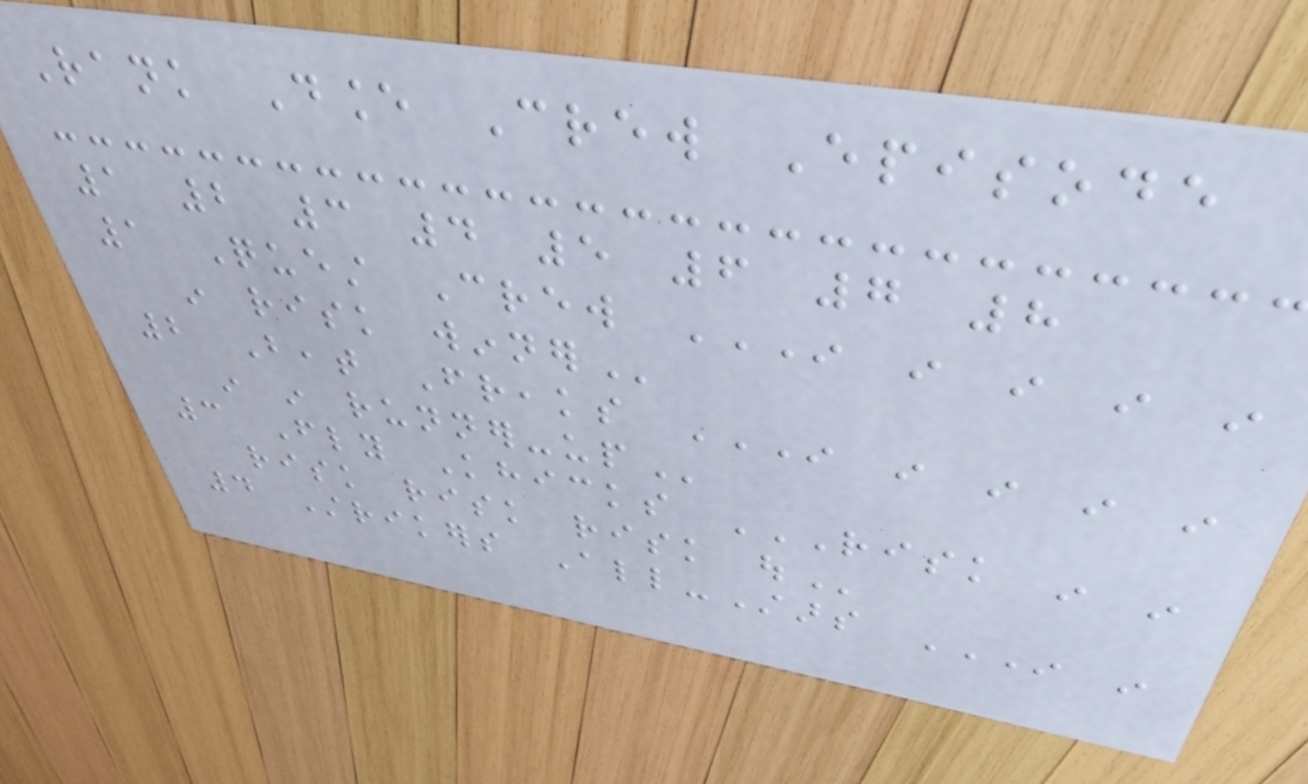Rank Dance Crew Episode
1 2 3 4 5 6 7 8
1 Quest Crew IN IN IN IN IN
IN RISK WINNER
2 Beat Freaks IN IN IN IN IN
IN IN RUNNER-UP
3 Fly Khicks RISK IN IN
RISK RISK RISK OUT
4 Strikers All-Stars IN IN
